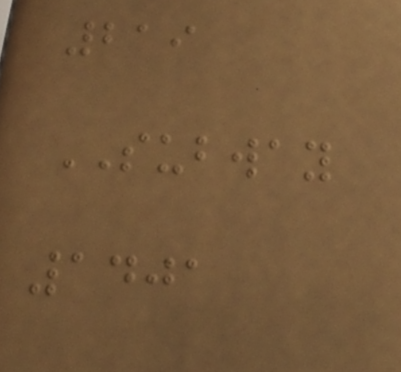219
SUBWAY
1401
